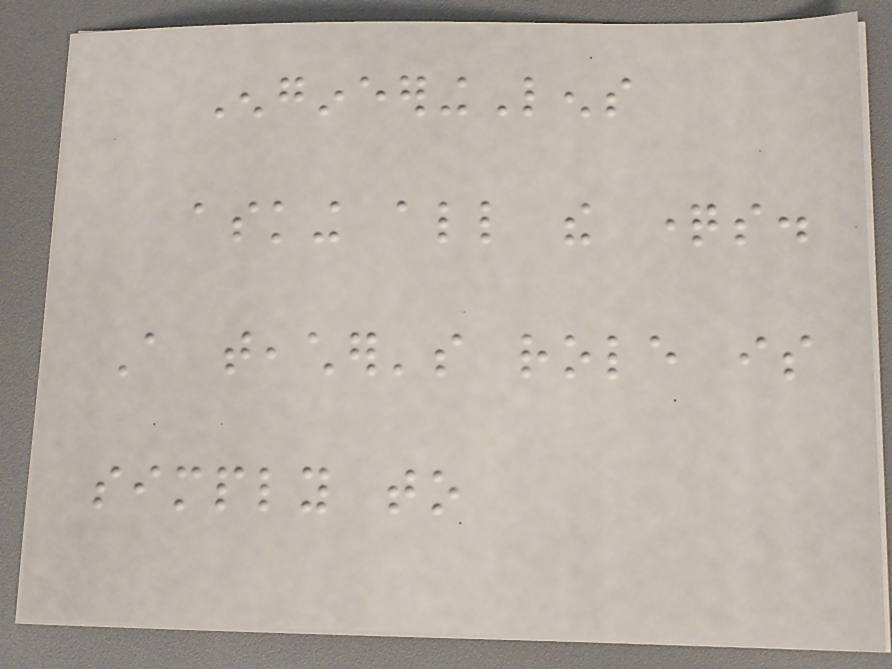EngineeringLens
asking all the questions.
A teacher's role is
simply to
